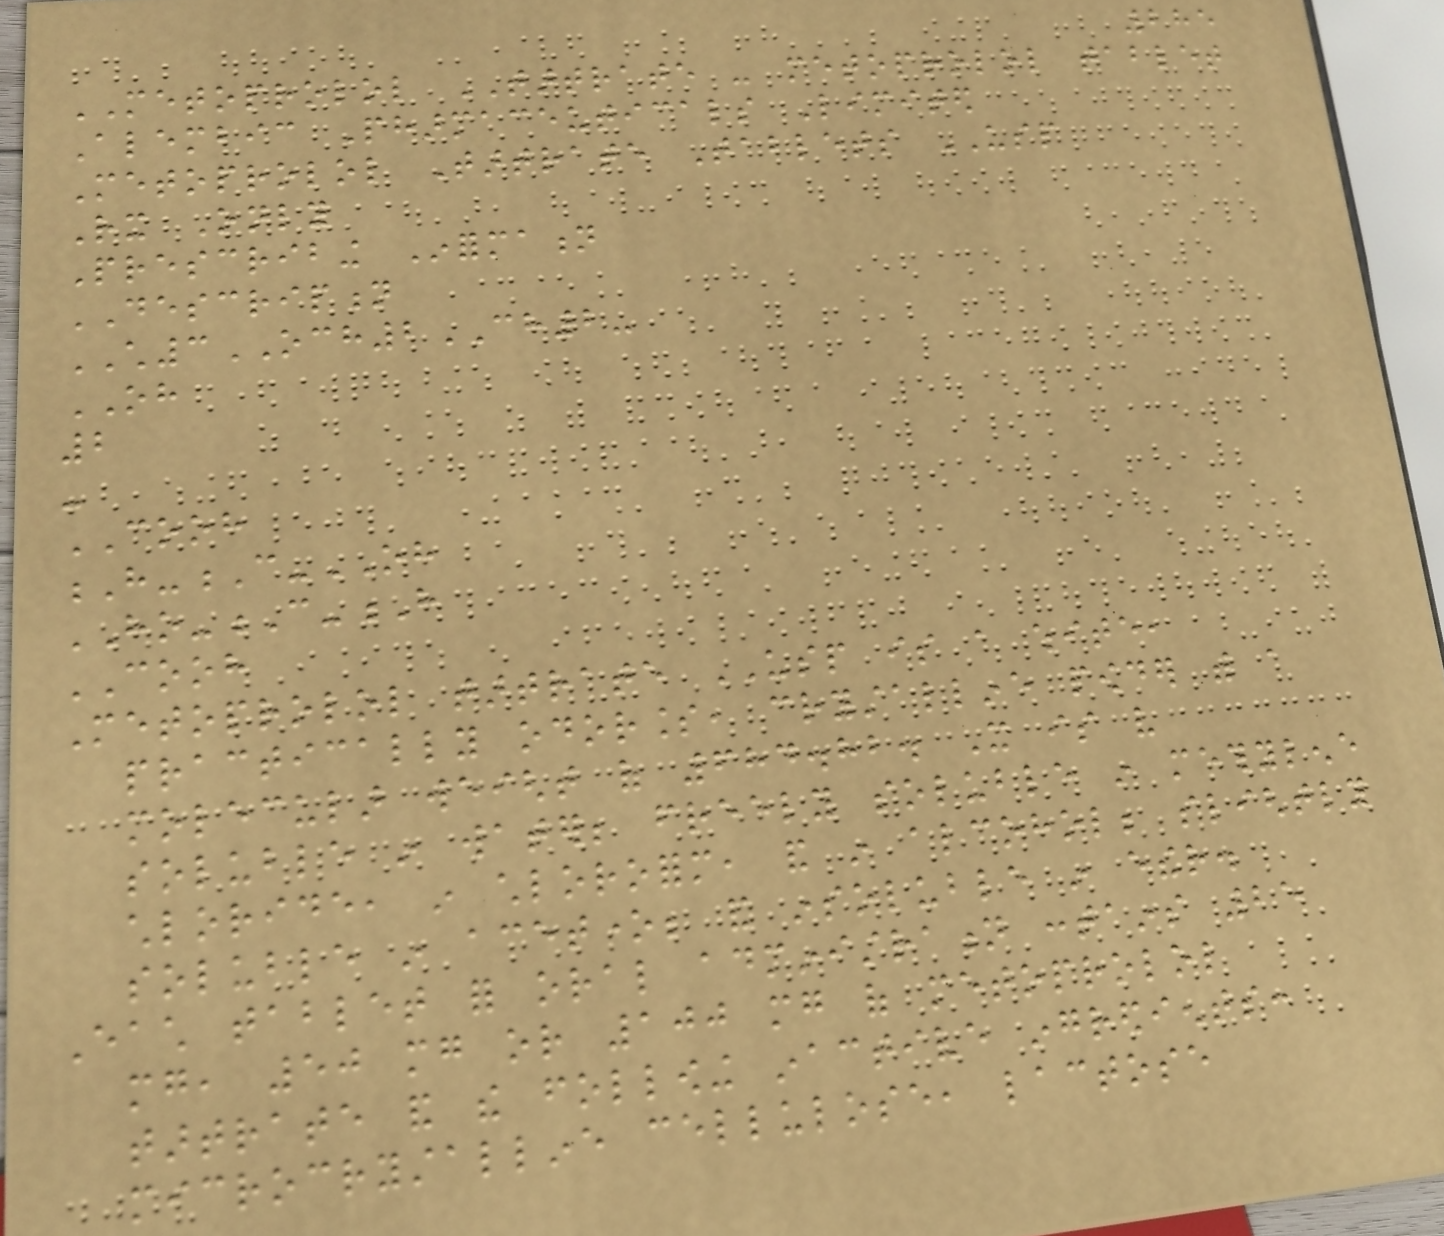285
METOPROLOL TARTRATE - metoprolol tablet
Alembic Pharmaceuticals Limited
Metoprolol Tartrate Tablets USP
Rx Only
Prescribing Information
DESCRIPTION
CH3OCH2CH2-
OH
2
-
COOH
H-C-OH
HO-C-H
COOH
Metoprolol tartrate USP is a white,
practically odorless, crystalline powder with a
molecular weight of 684.82. It is very
soluble in water; freely soluble in methylene
chloride, in chloroform, and in alcohol; slightly
soluble in acetone; and insoluble in ether.
Each tablet for oral administration contains 25
mg, 50 mg or 100 mg of metoprolol
tartrate and the following inactive ingredients:
microcrystalline cellulose, lactose
